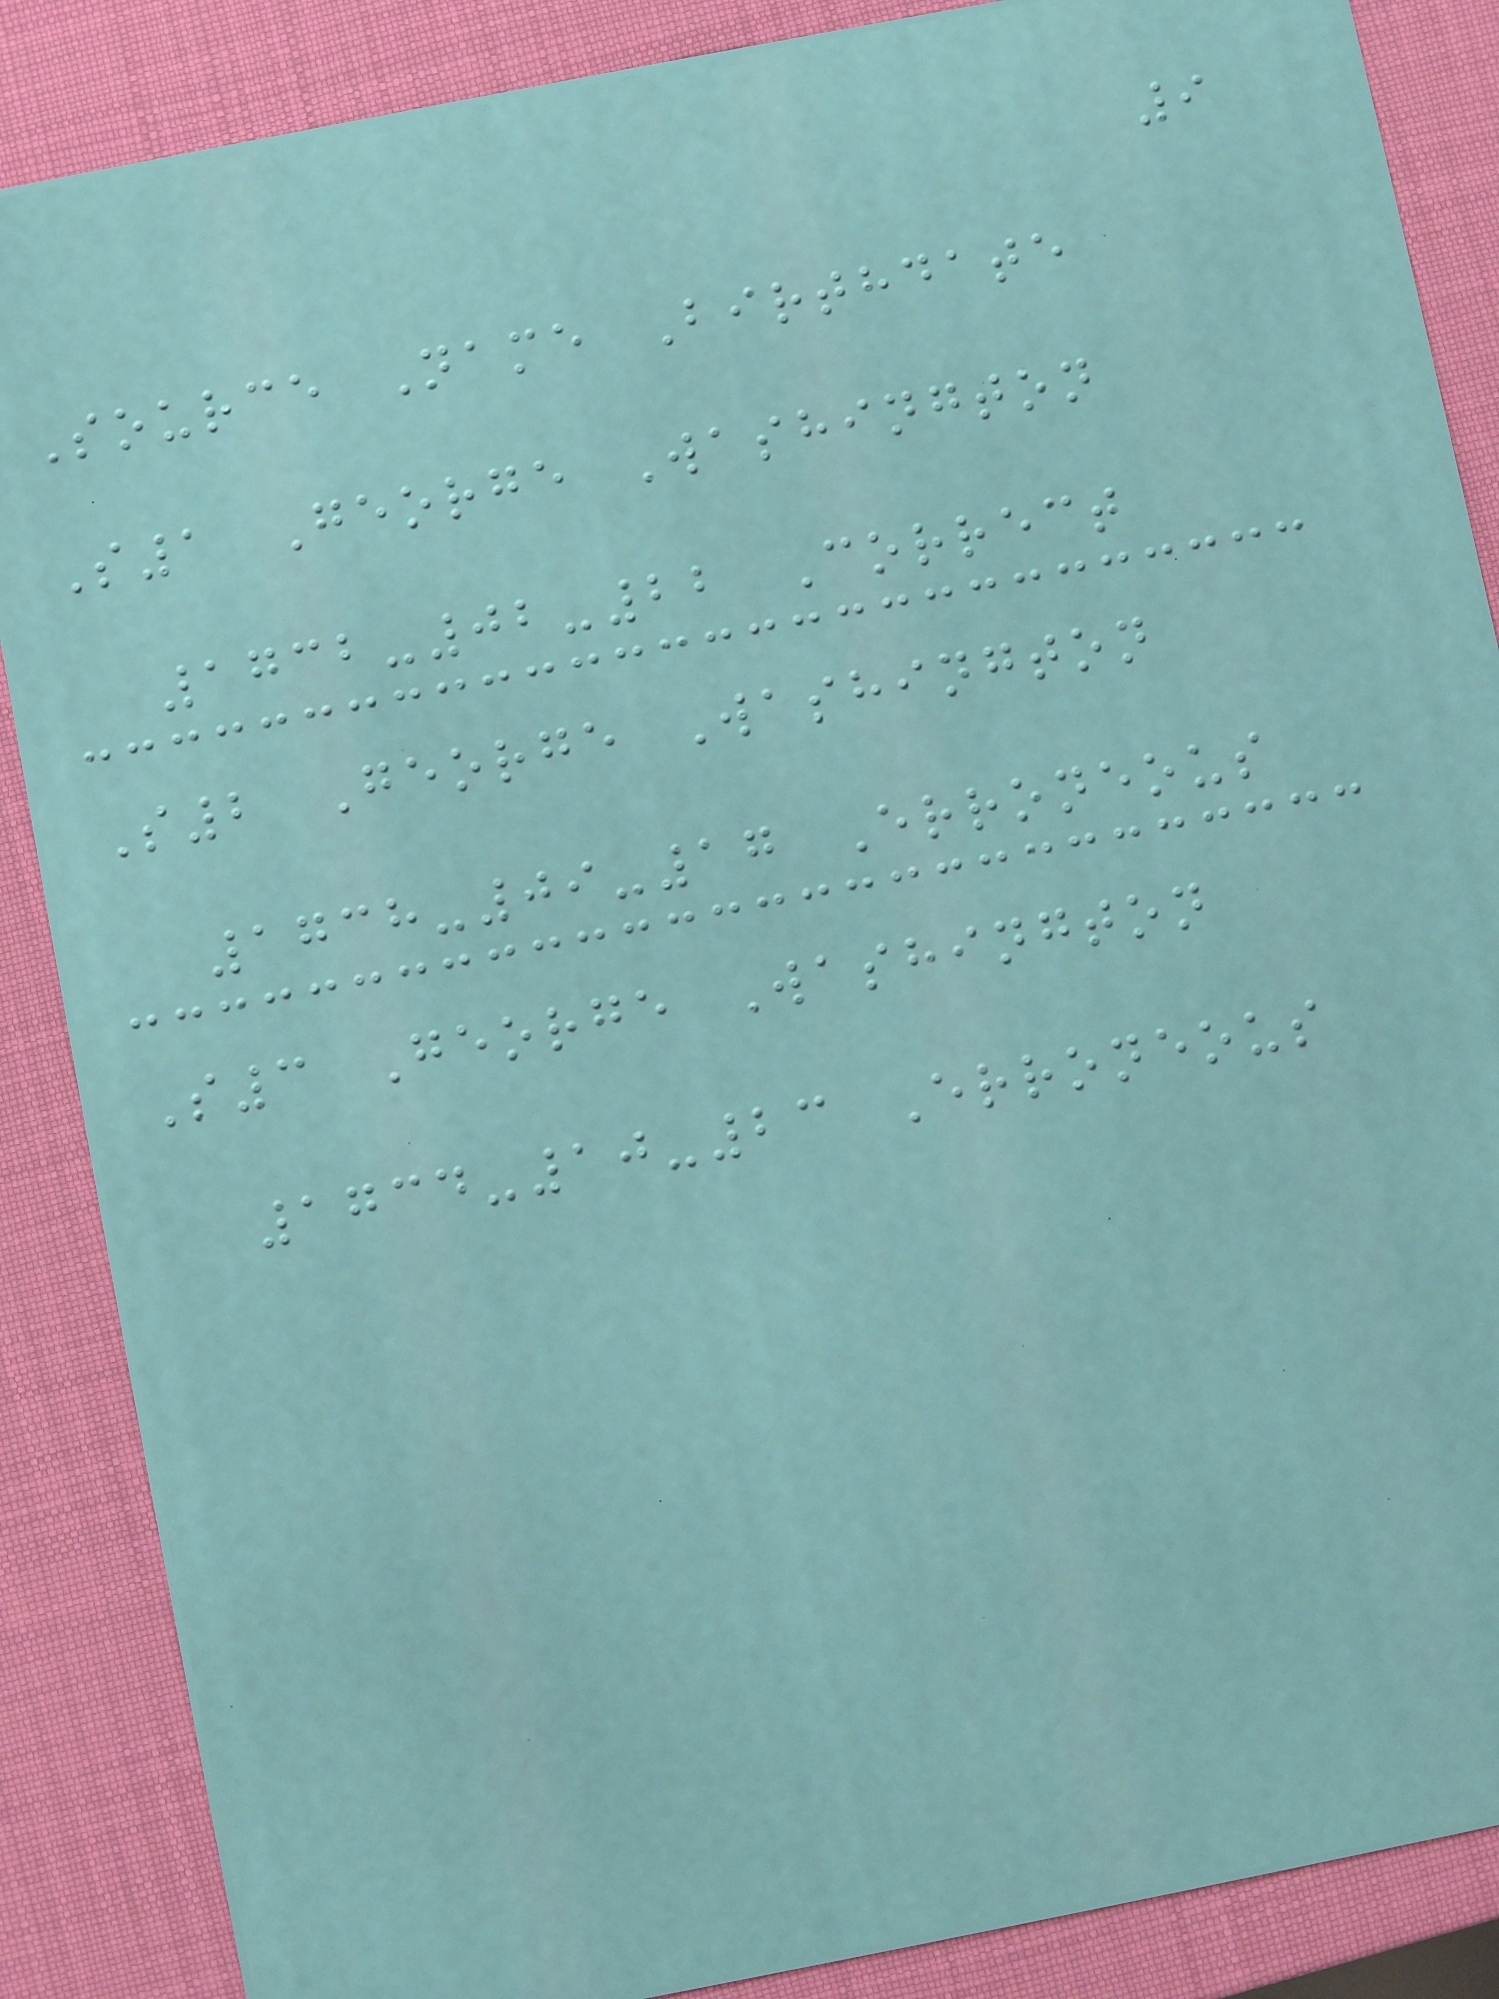9
Source Name Birthdate
S1 George Washington
1732-02-22 Correct
S2 George Washington
1738-09-17 Erroneous
S3 George Washington
1734-10-23 Erroneous
